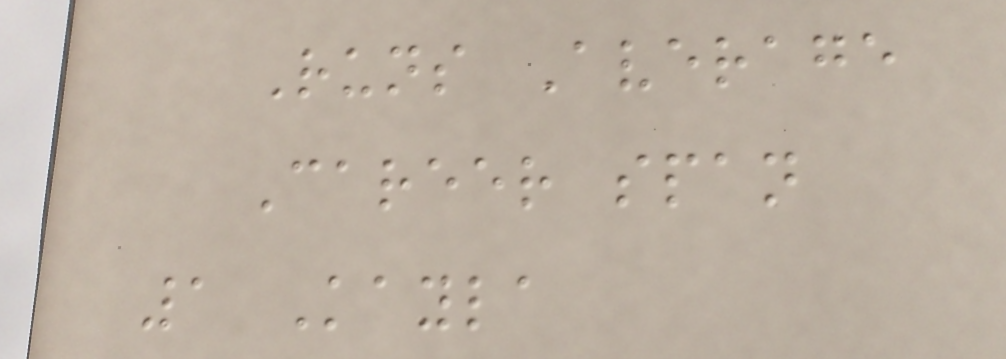Runs Average
Career span
1 Kayla
